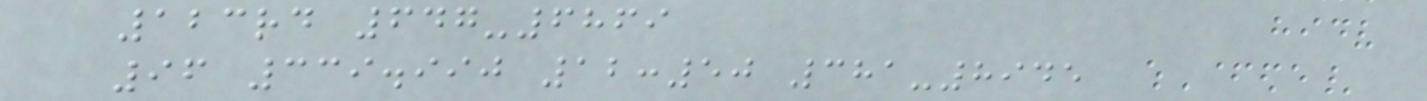123rd 647-6869
96 339.990 12:50 381-8945
